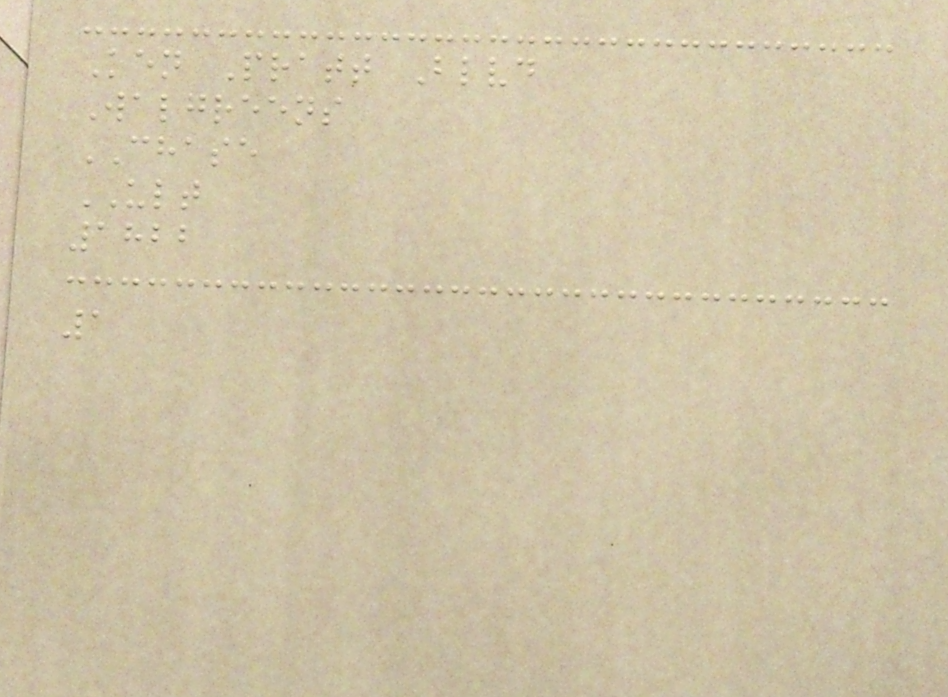Ken Pratt Blvd
Walgreens
CHASE
ULT
1822
1
